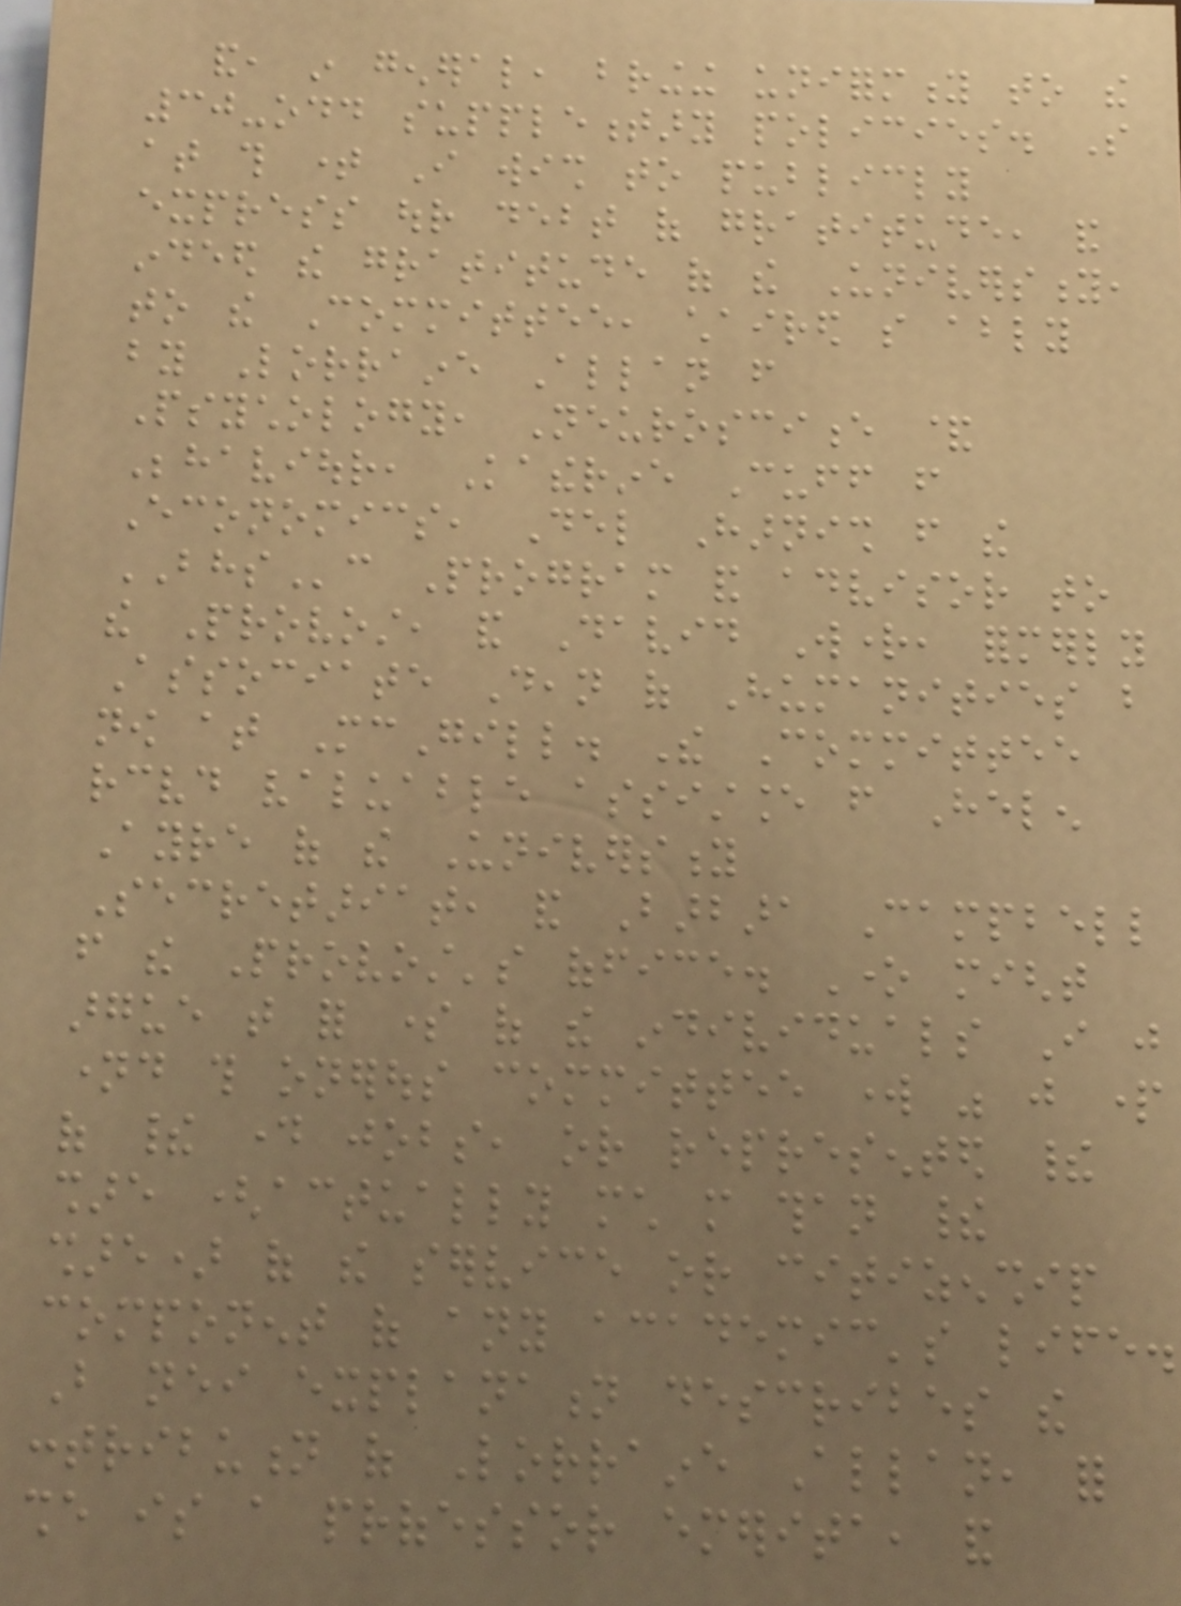and, in general, bringing uniformity to the
30-odd supplementary policies. So
at this time I wish to publicly
express our debt of gratitude, and
indeed the gratitude of the University,
to the Committee, chaired so ably
by Lorraine Allan from
Psychology, Neuroscience &
Behaviour, Katherine Cuff from
Economics, Del Harnish from the
BHSc Program and advisor to
the Provost, and David Wright, formerly
Associate Dean of Humanities but
now at McGill. The Committee
received valuable assistance from Helen
Ayre of the University
Secretariat, and Barbara Campbell
from the Provost's office. One might
argue that for some of the individuals I just
named this onerous committee work was just part
of their day jobs, or represented their
share (actually much more than their
share) of the service or citizenship
component of any academic's life.
But neither explanation describes the
contribution of Lorraine Allan, for
she is a professor emerita, and
